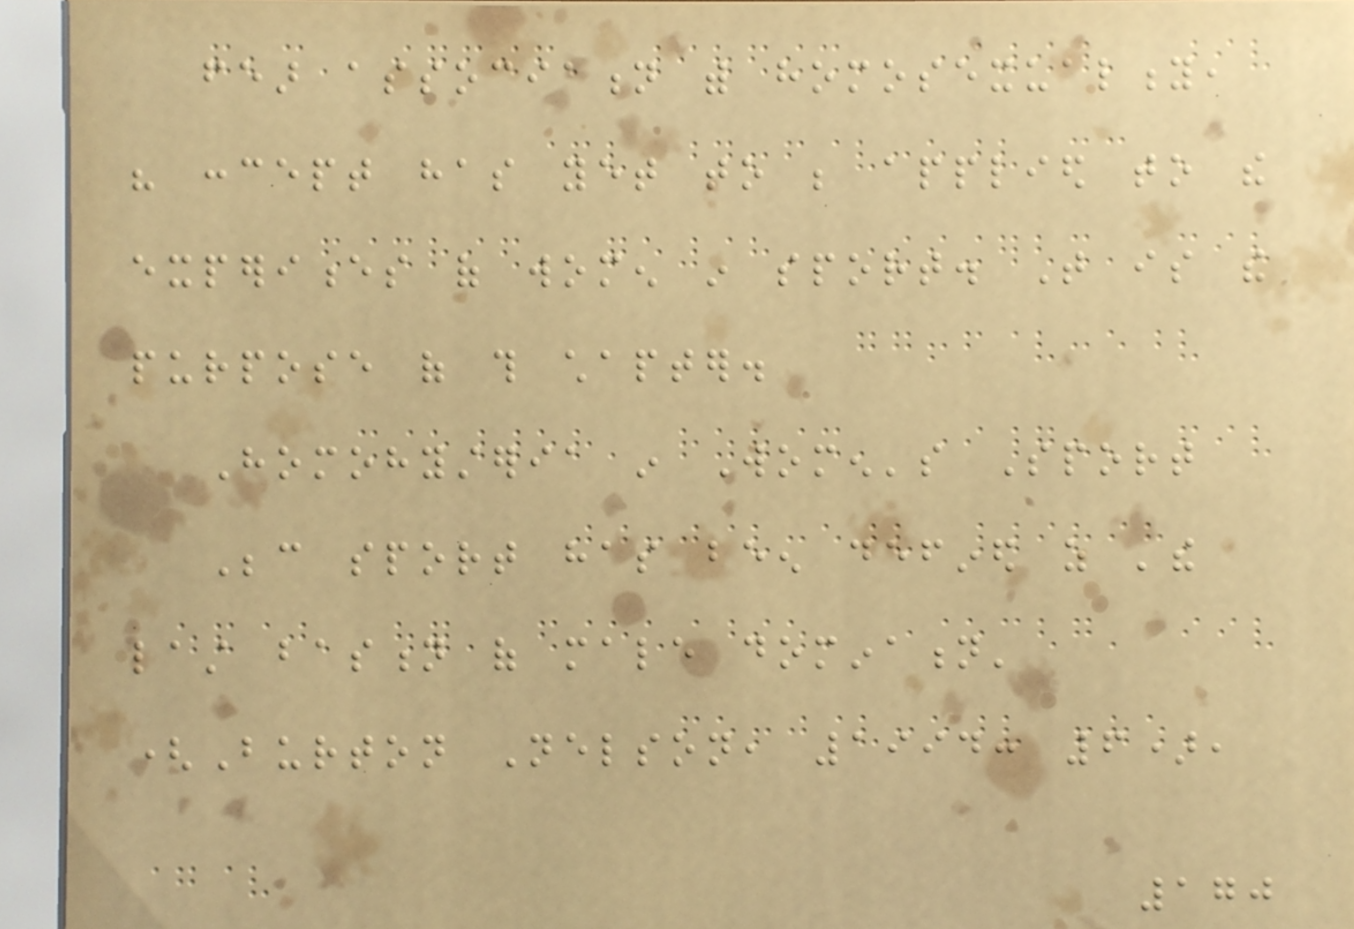fear association with homosexuality,
his concept has yet to be applied to the
experiences of women in sport. That is the
purpose of this chapter.
Homohysteria in Women's Sport
Because sport has been defined as 'the
last bastion of male domination'
(Burton Nelson, 1994: 6),
170
